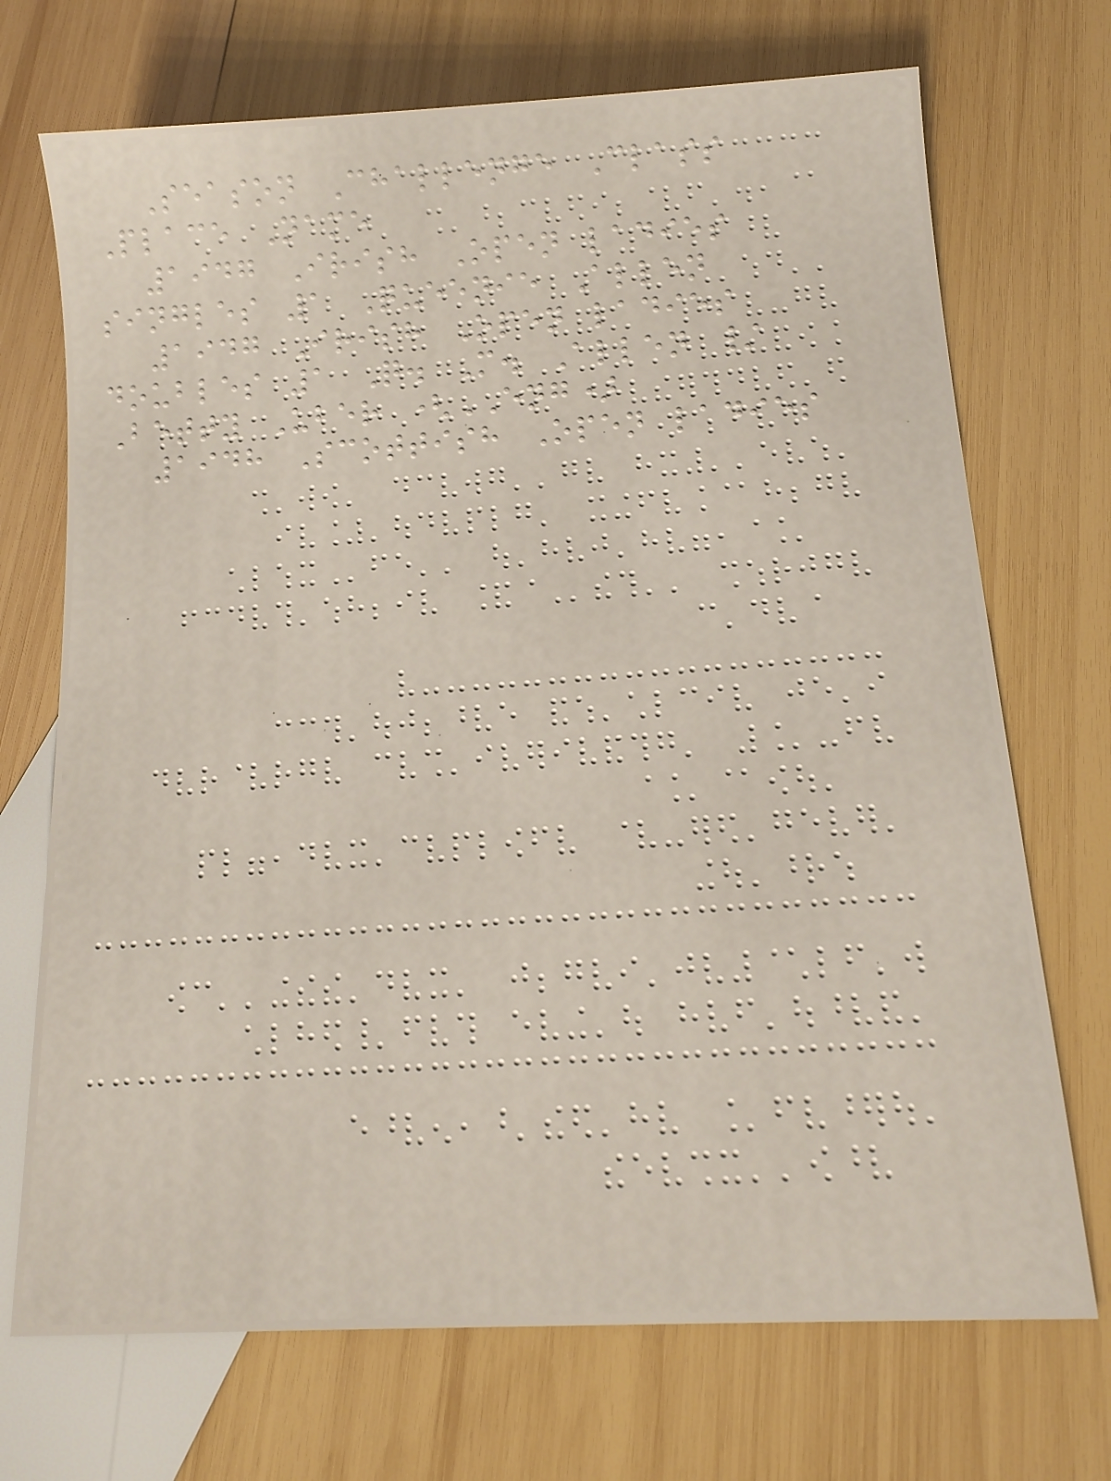Season Challenge Class
Place Name
1947 Irish Open ladies
singles 1 Queenie Allen
1947 Irish Open ladies
doubles 1 Q. M. Allen /
Betty Uber (ENG)
1948 Scottish Open ladies
